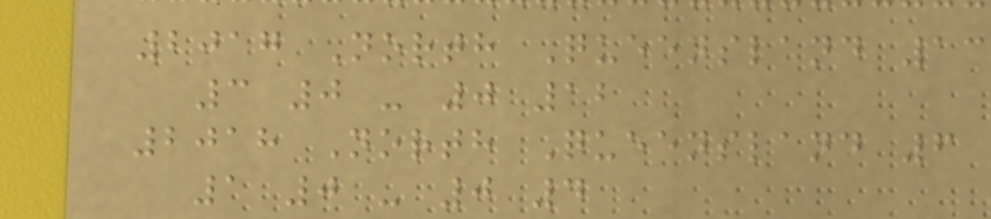2017 North Queensland 13
3 0 - 0 12
2018 North Queensland 6
1 0 - 0 4
